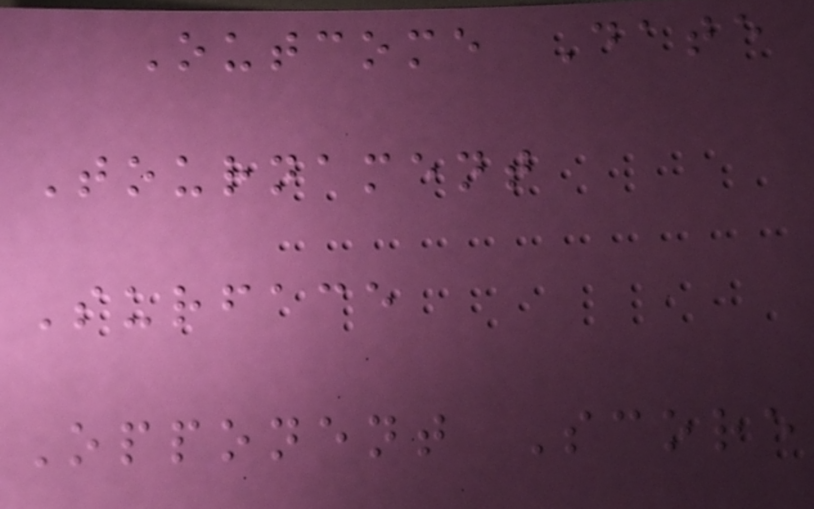Outcome Date
Tournament
Surface
Opponent Score
